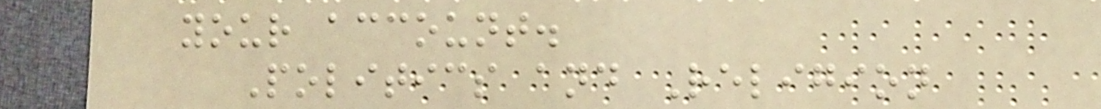your account.
Politics and Religion
